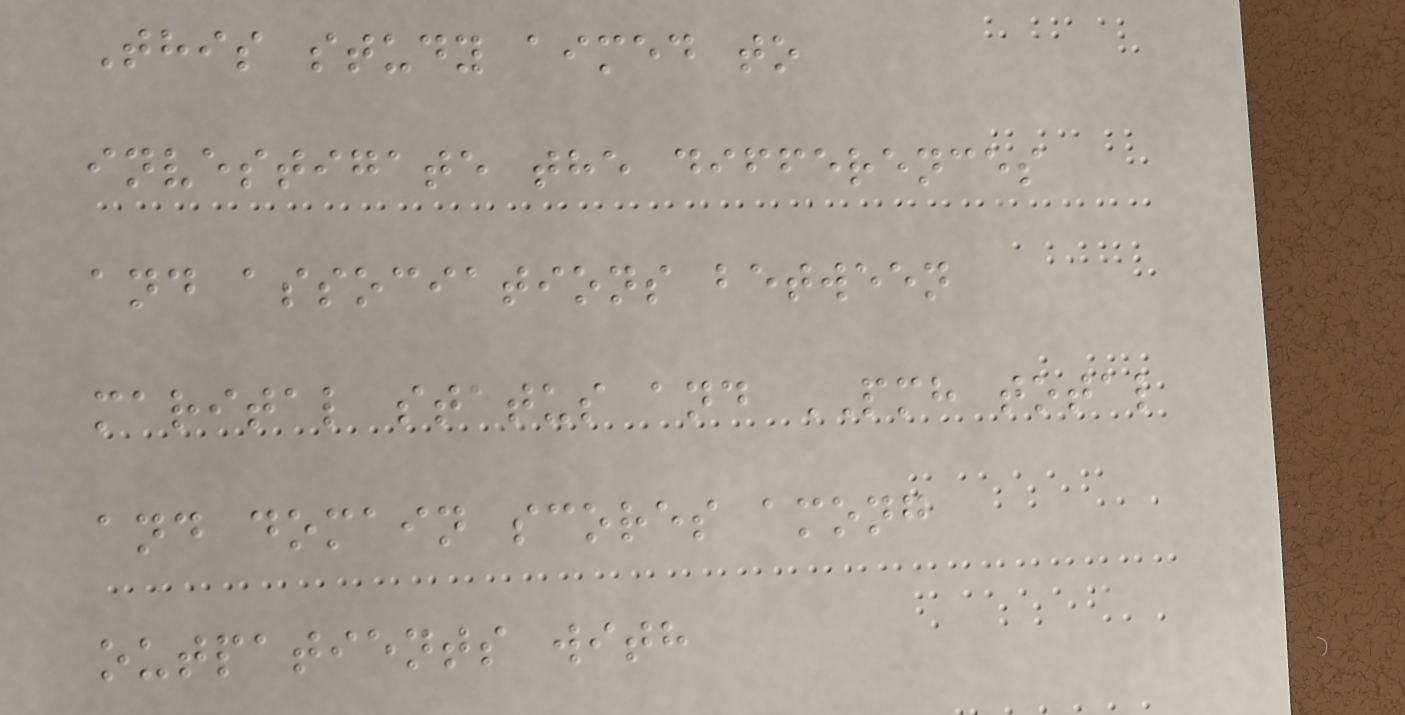This study aimed to
investigate the differences
and associations between
marital status and PMH total
and domain scores among
outpatients with
